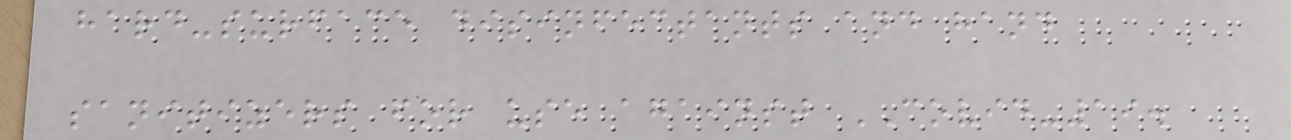hard-surface disinfectants and hand
sanitizers for use against COVID-19.
